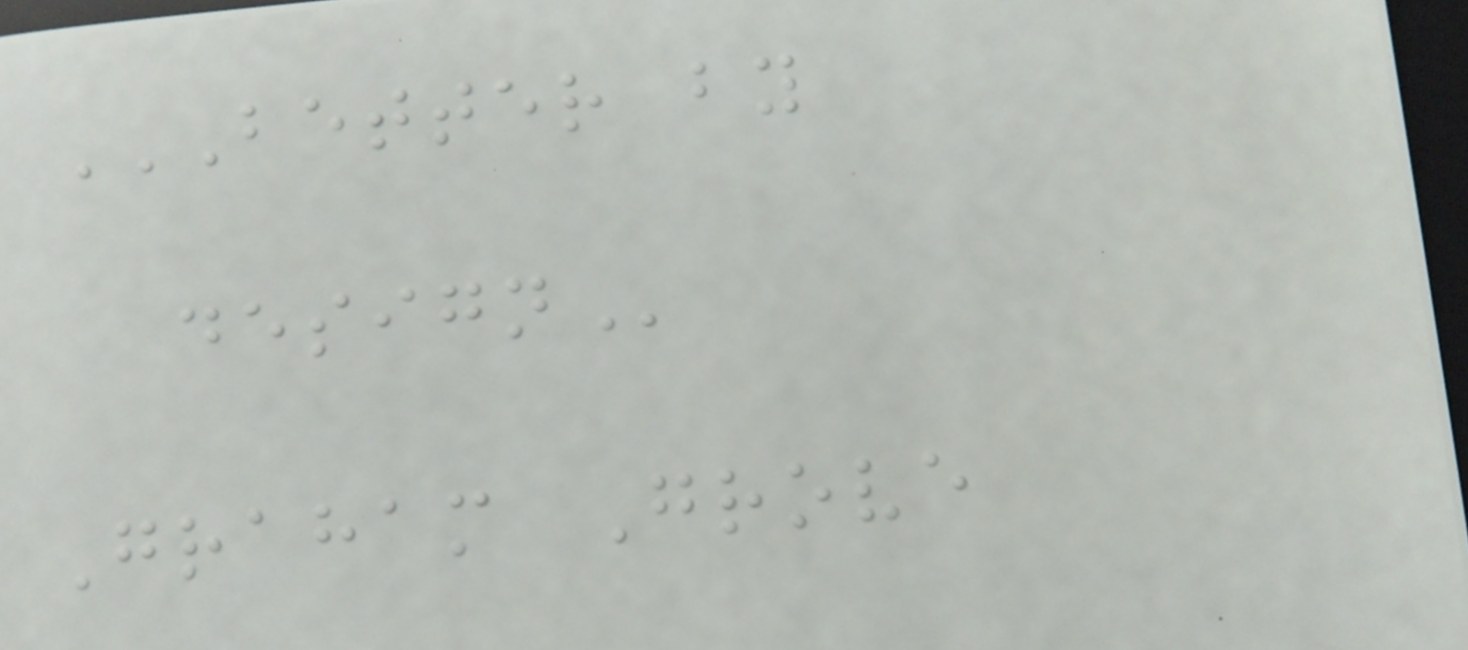BETTER BY
DESIGN
Graham Grove
